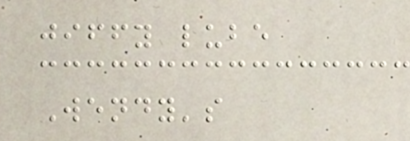jiffy lube
Wendy's
